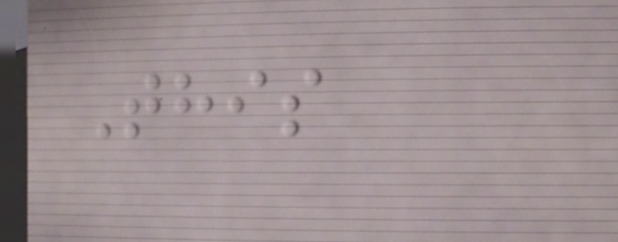This
